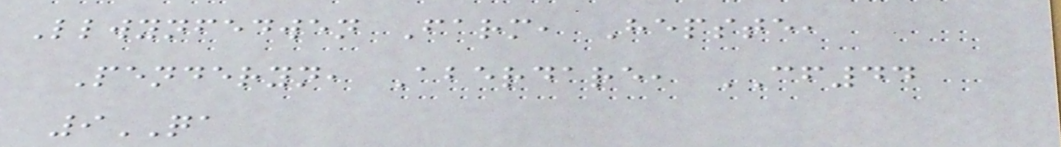Llwynfedwen Farm, Hepste,
Penderyn, Aberdare, CF44
9QA
